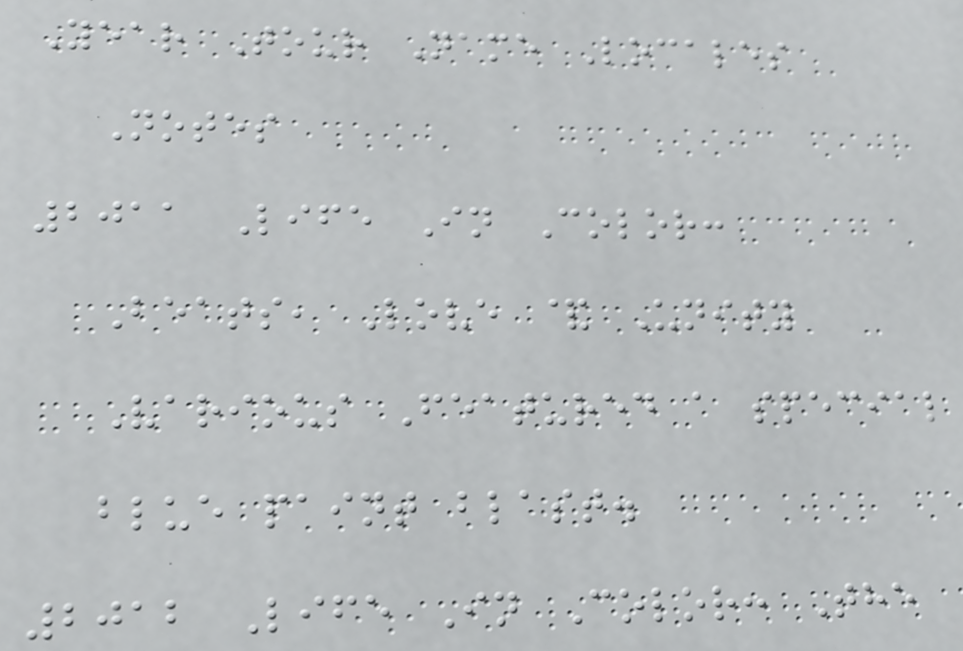Year Tour Name Locales
Notes
2011 Life In Color:
Beats, Love & Unity
Various Featured a special
blue paint blast.
2012 Life In Color: The
